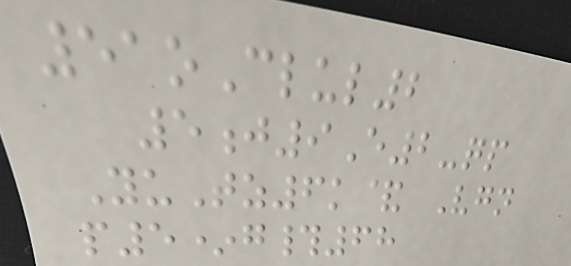51oClul2
5j9E2-qp
YuTz6k& Vgn
p5*g#68
